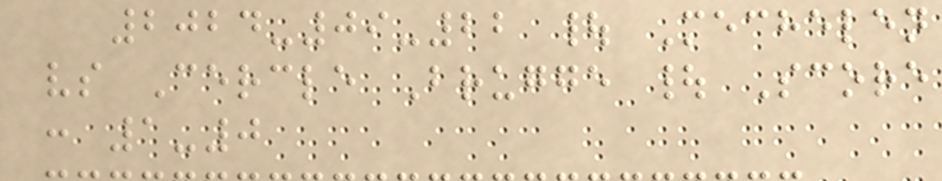2024-09-22 | Mechelen
vs Cercle Brugge | Score
: 1-0
